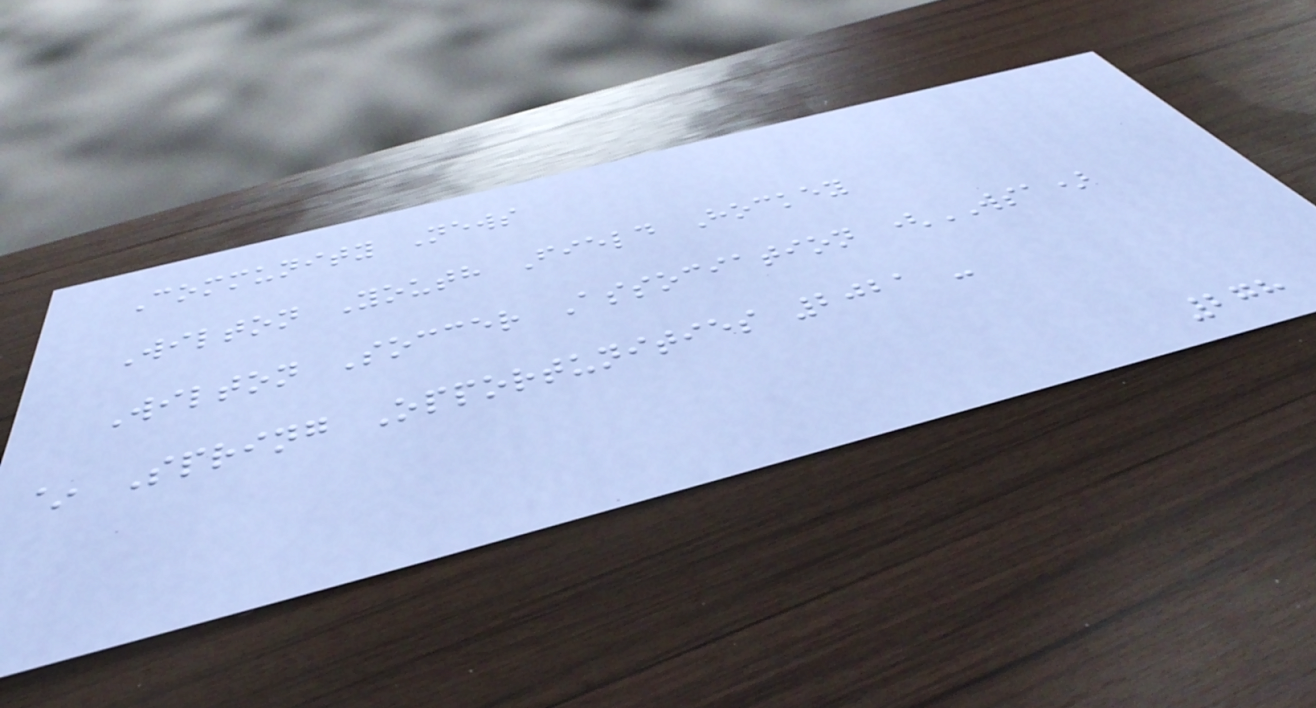Community News
Wilton Youth Field Hockey
Wilton Soccer Association (WSA)
~ Spring Opportunities 2021 -
278
